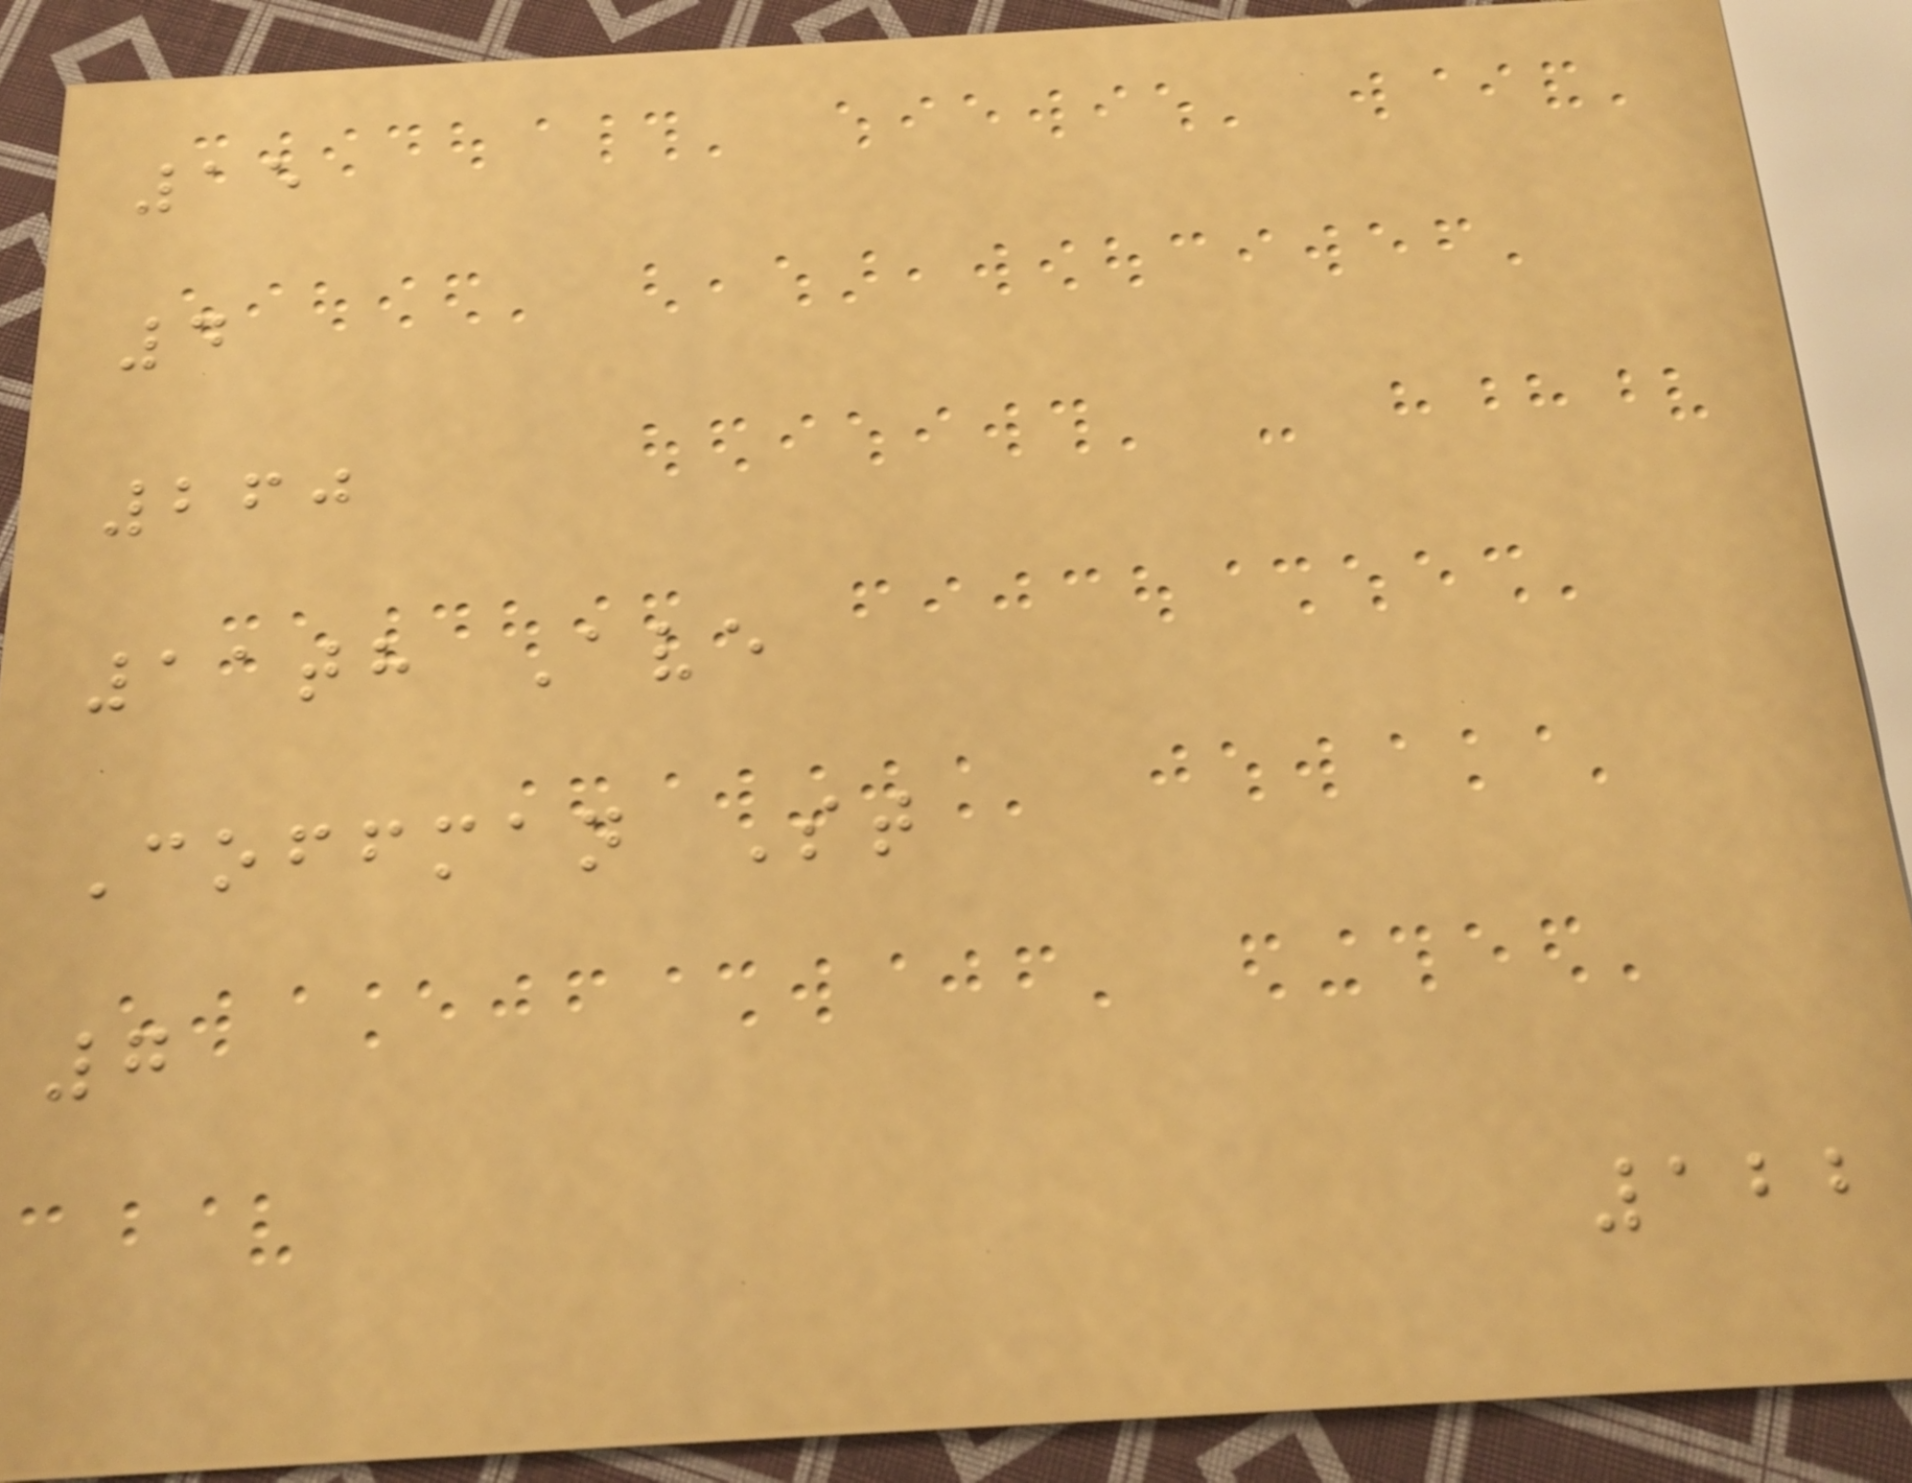15
4
260
11th Ave
Coffman St
7
122
